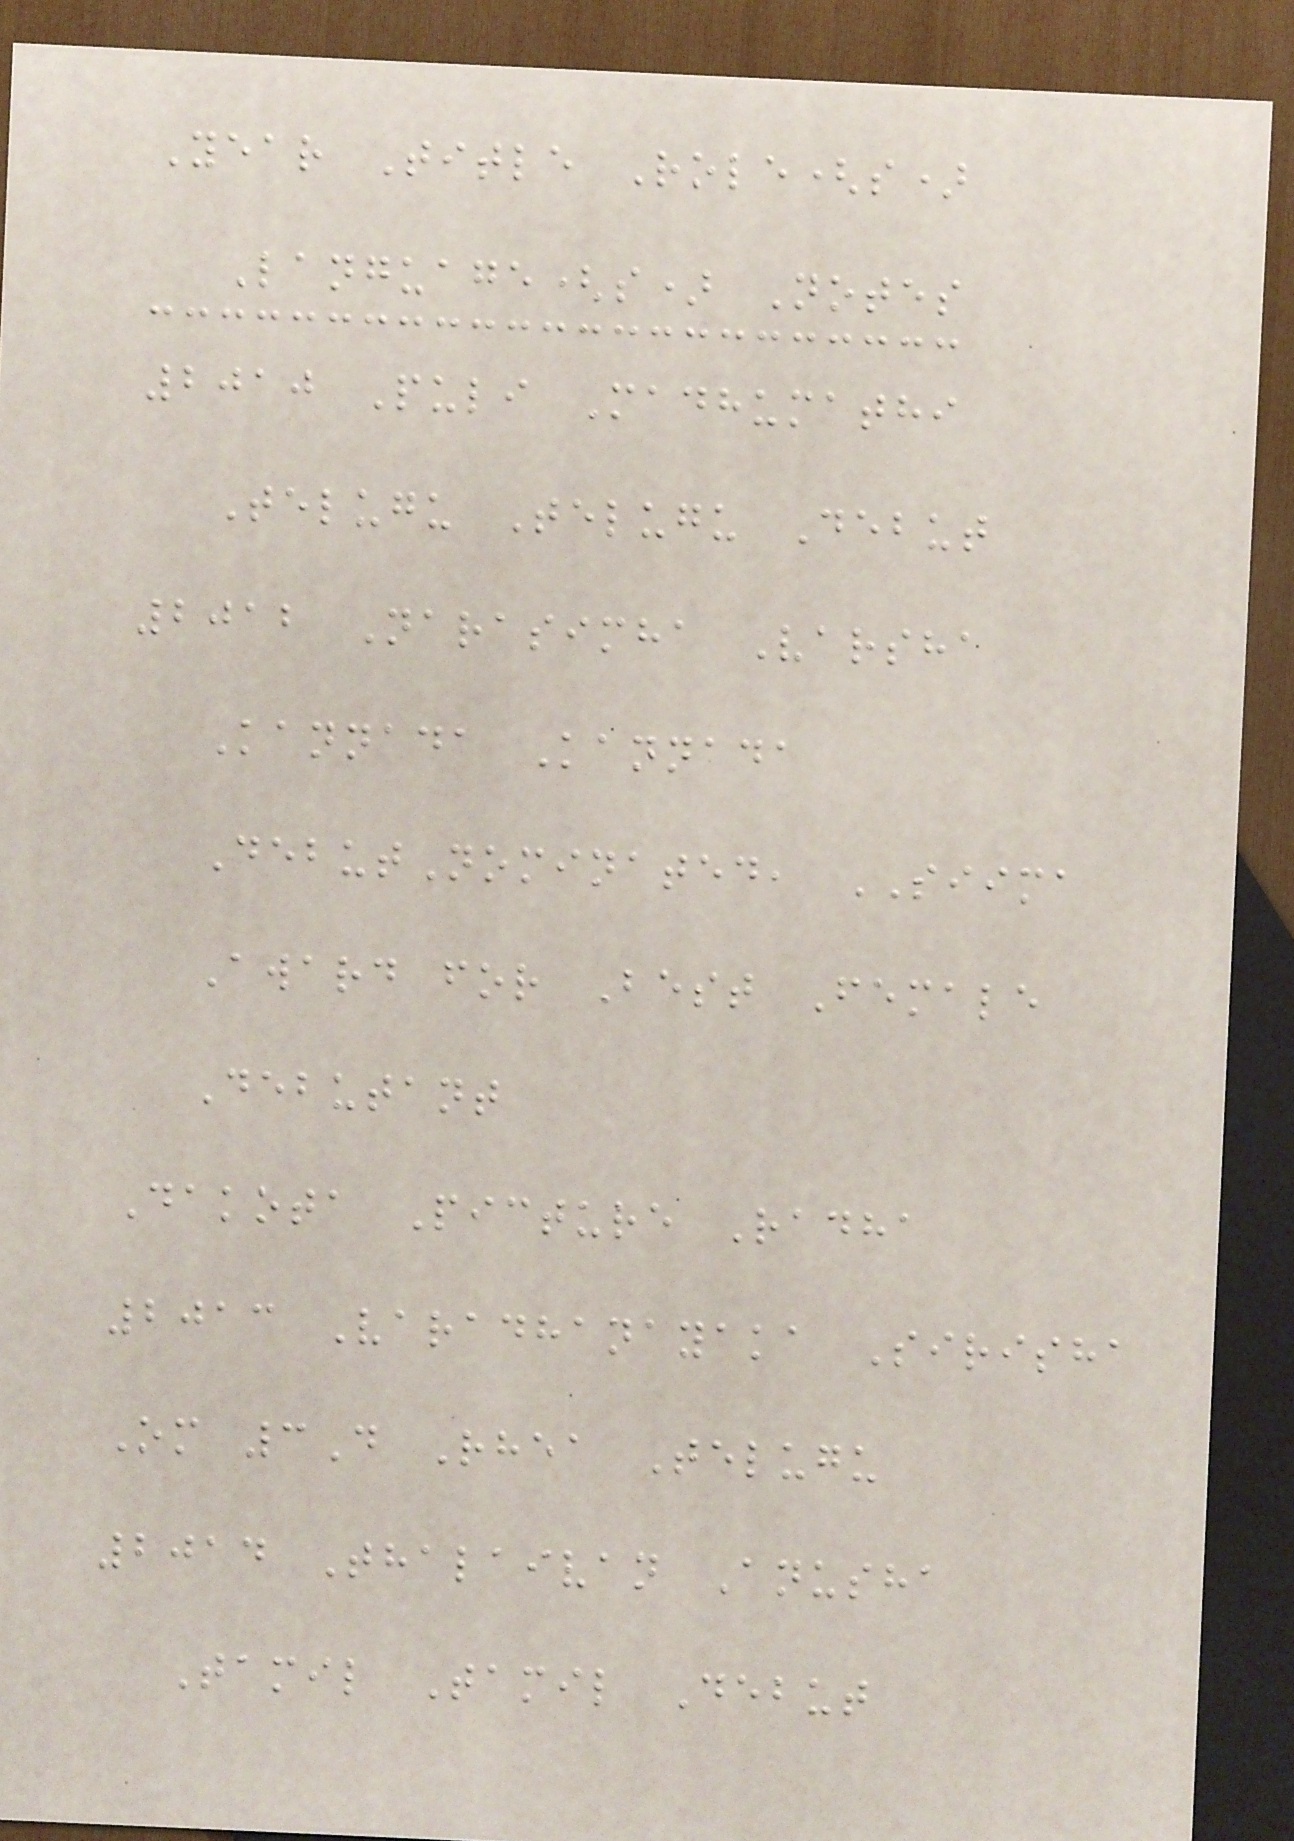Year Title Role(s)
Language(s) Notes
2010 Puli Madhumathi
Telugu Telugu Debut
2012 Narasimha Varsha
Kannada Kannada
DebutNominated, SIIMA
Award for Best Female
Debutant
Dakota Picture Radha
2013 Varadhanayaka Sirisha
Om 3D Rhea Telugu
2014 Thalaivan Anusha
Tamil Tamil Debut
